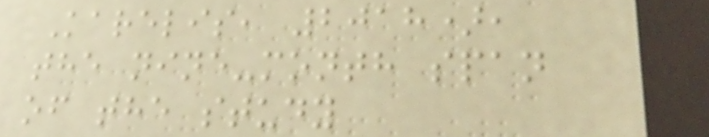Karelis, 2018),
the nine-month span
of the study
